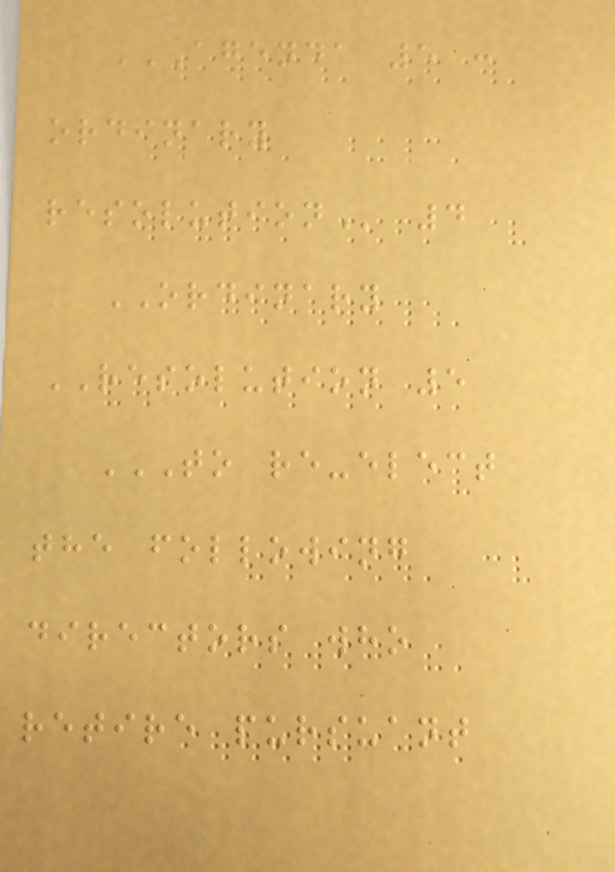AGENDA 5 :
ORDINARY
RESOLUTION 4
ORDINARY
RESOLUTION 5
TO RE-ELECT
THE FOLLOWING
DIRECTORS WHO
RETIRE PURSUANT
